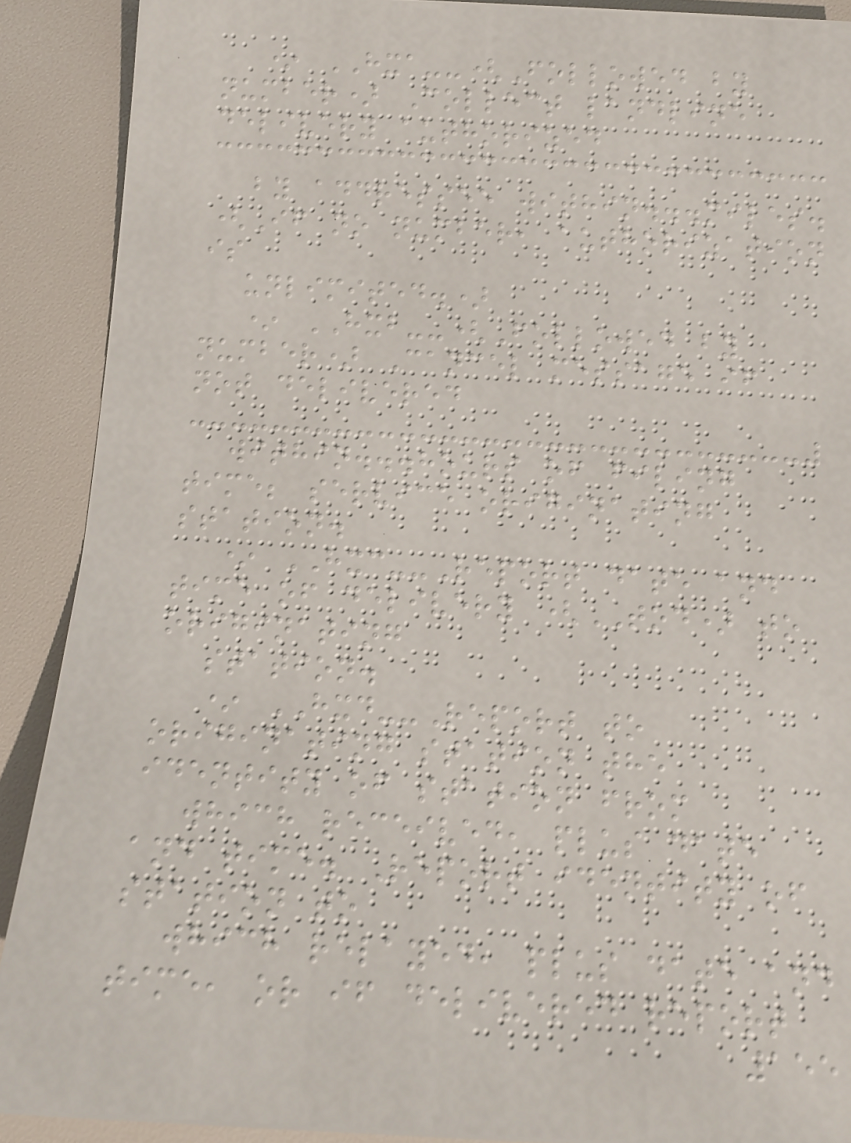* HXA--(Followed by
number) Collect landline
delivery authorized
by addressee within...miles.
(If no number, authorization
is
unlimited.)
* HXB--(Followed by
number) Cancel message if
not delivered
within...hours of filing
time; service originating
station.
* HXC--Report date and
time of delivery (TOD) to
originating
station.
* HXD--Report to
originating station the
identity of station from
which received, plus date
and time. Report identity of
station to
which relayed, plus date and
time, or if delivered report
155
